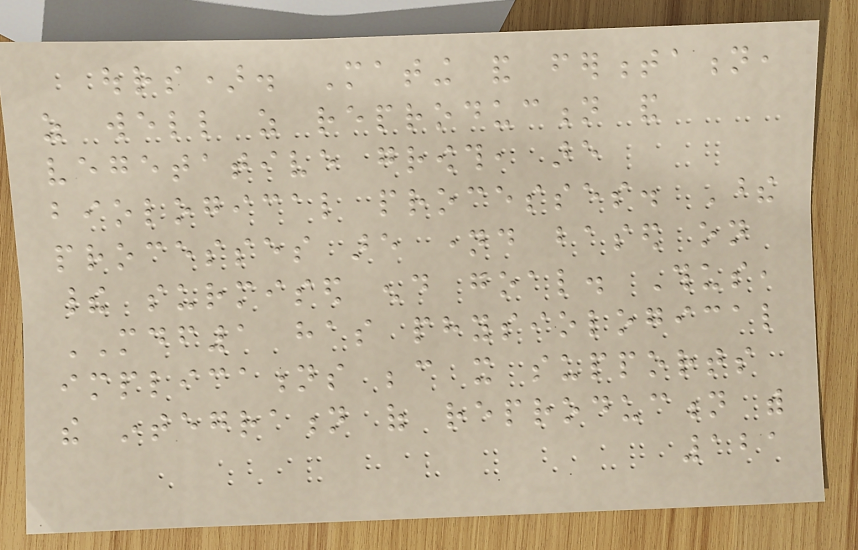ours). Mating and fermentation,
as well as reproduction and
vegetative growth, are
biological processes. These
processes are named based on
their surmised end goal. Thus,
MDF1 has physiological
implications because it supports
the integration of reproduction with
121
